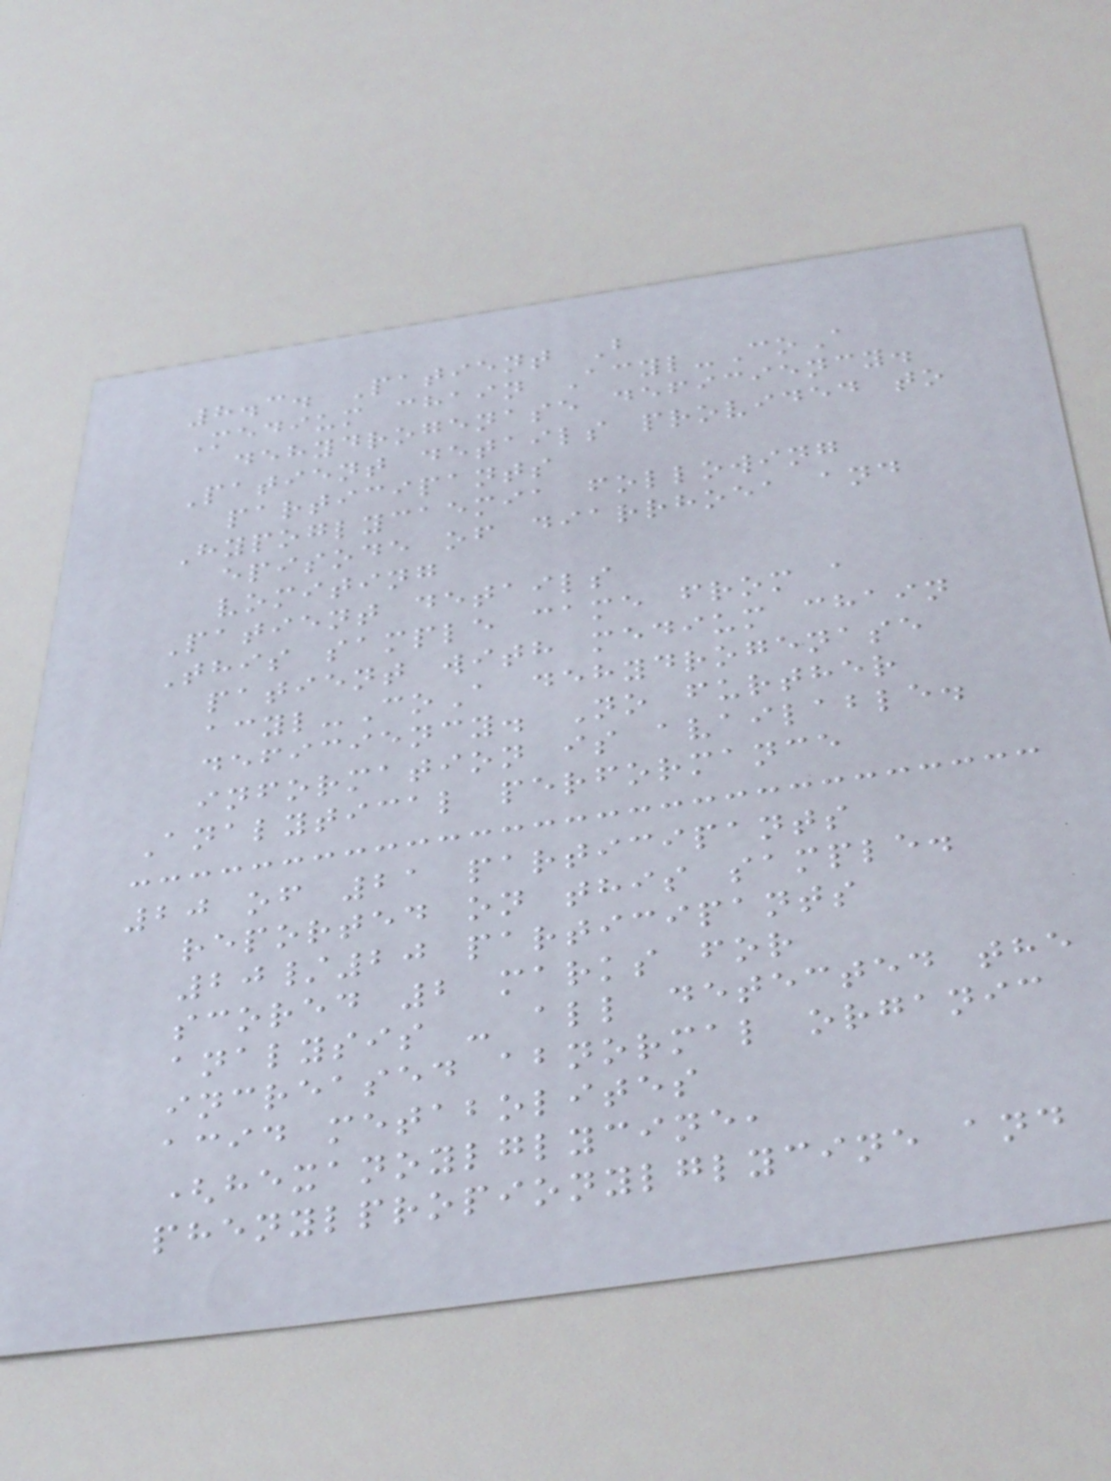8.3. Patient B
Medium chain Acyl-CoA
dehydrogenase deficiency.
Patient details provided to
participants
Hypoglycaemia following
episode of diarrhoea and
vomiting
Patient details
This sample came from a
patient with medium chain
acyl-CoA dehydrogenase
deficiency. No further
information is available.
Analytical performance
20 of 21 participants
reported on this sample.
20/20 participants
scored 2 marks for
analysis - all detected the
increased abnormal organic
acid metabolites
(hexanoylglycine,
phenylpropionylglycine and
